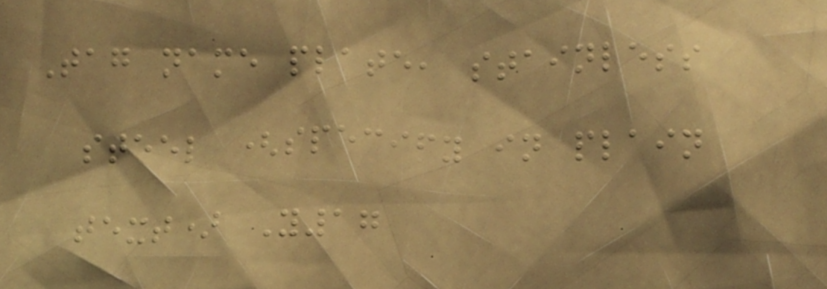Tag name plate, stainless
steel (specify in plain
text) Y17
